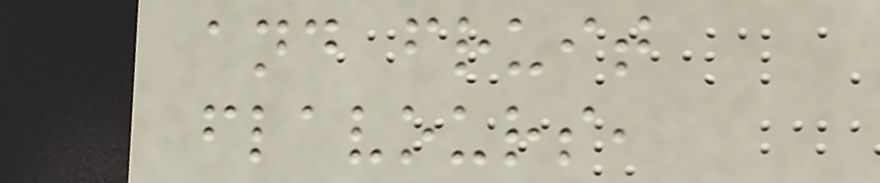and fruit
flavours,
